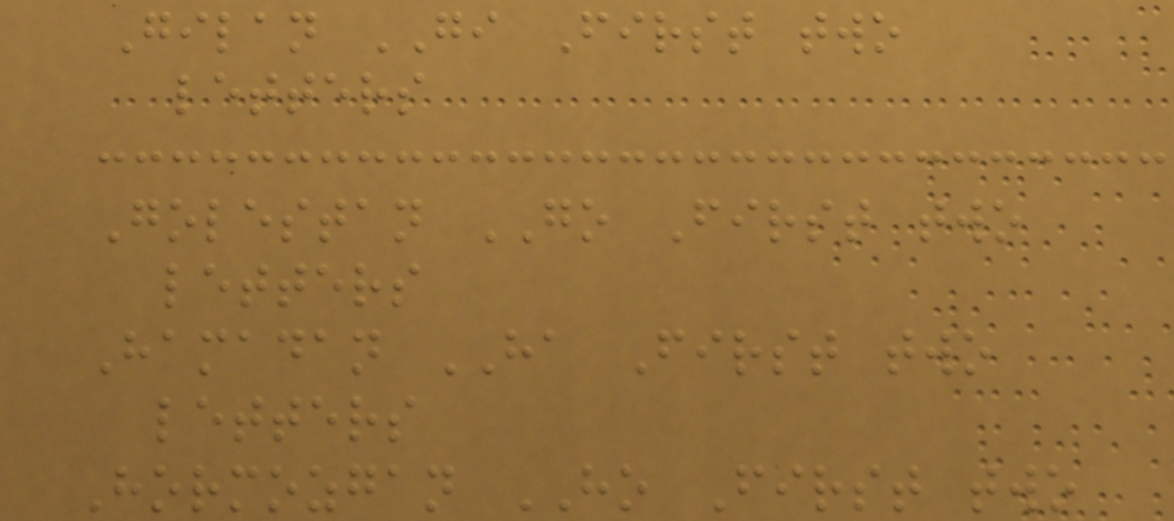Gilan GI First two
letters
Golestan GO First two
letters
Hamadan HA First two
letters
Hormozgan HO First two
